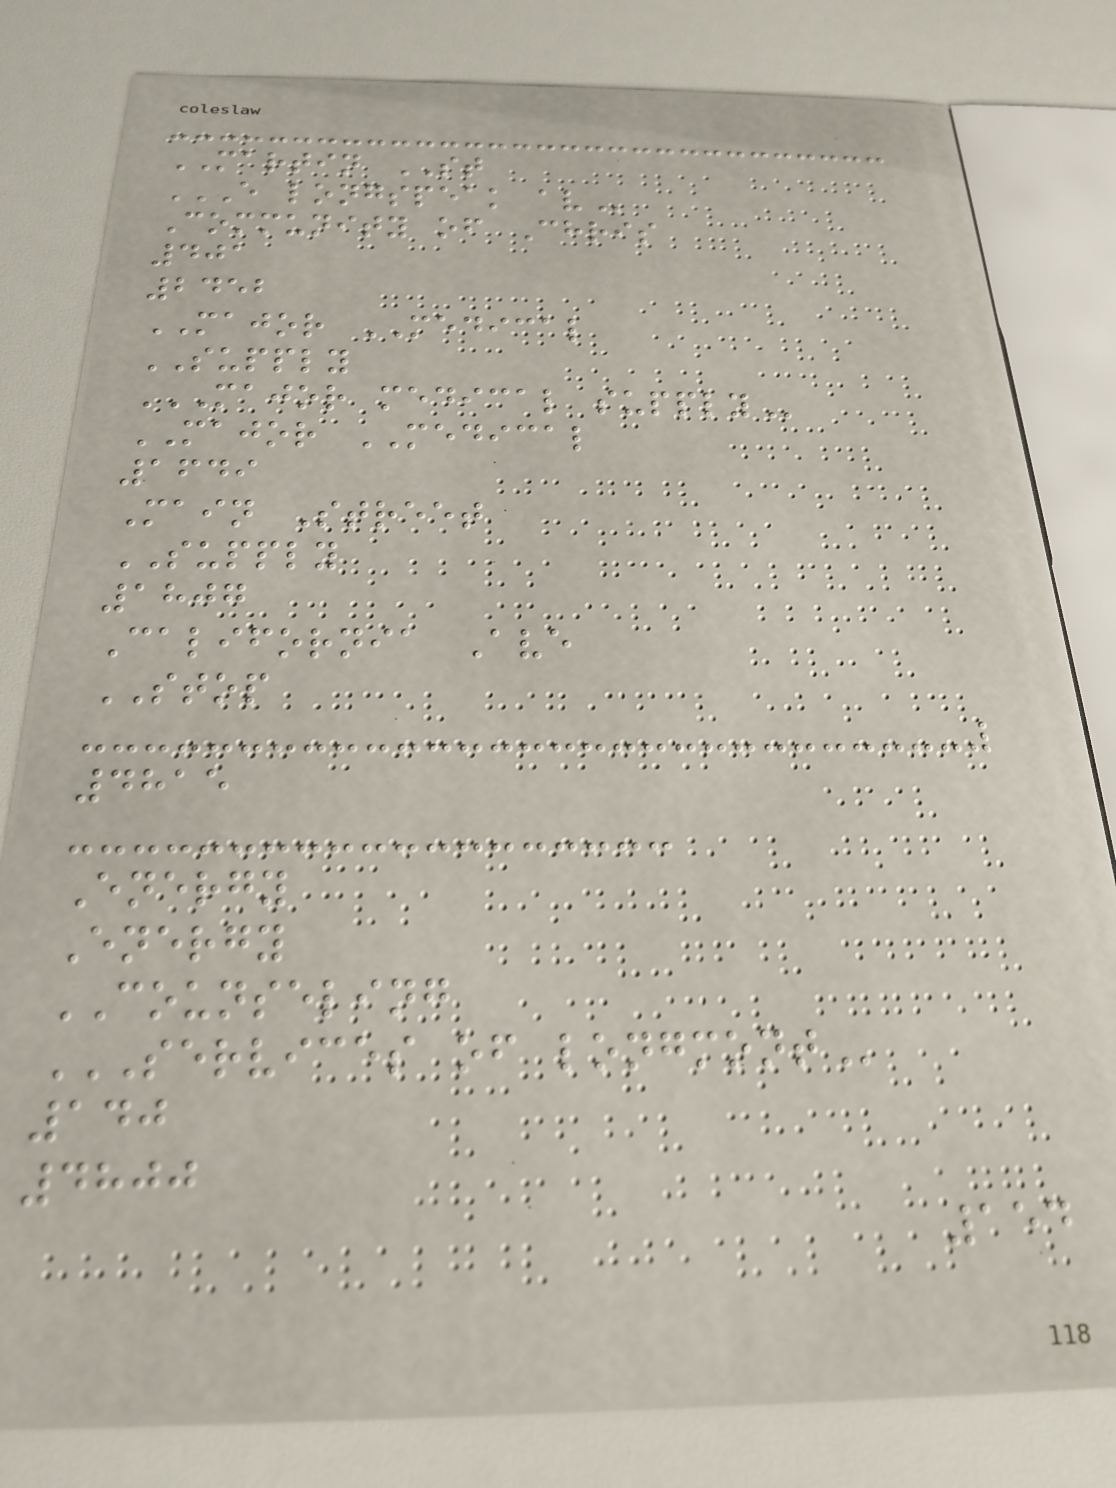MARTIN ST
E LONGSPEAK AV
Community of Chris
401
2452
MAJOR MEDICAL
SUPPLY
MAJOR MEDICAL SUPPLY
MAJOR MEDICAL
1649
Main Street
SUPPLY
1807
California Ave
STOP
4815
Energy
Energy
COUNSELING
SERVICES OF LONGMONT
140
4800
154
